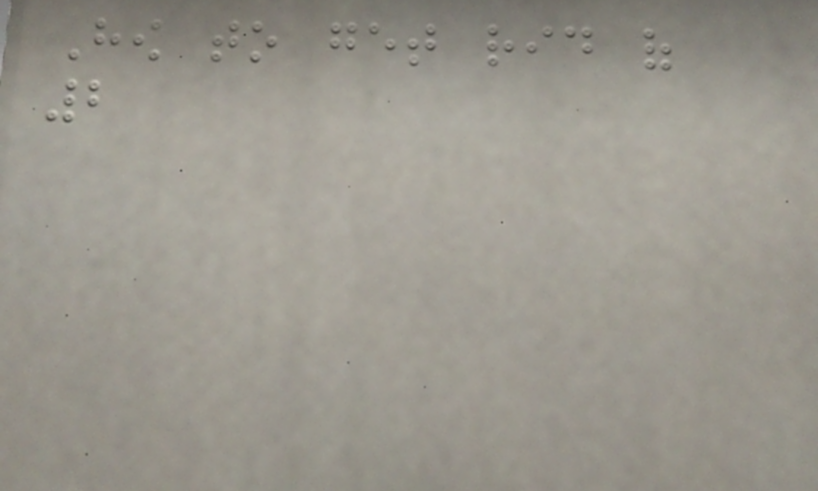How to get rid of
2
